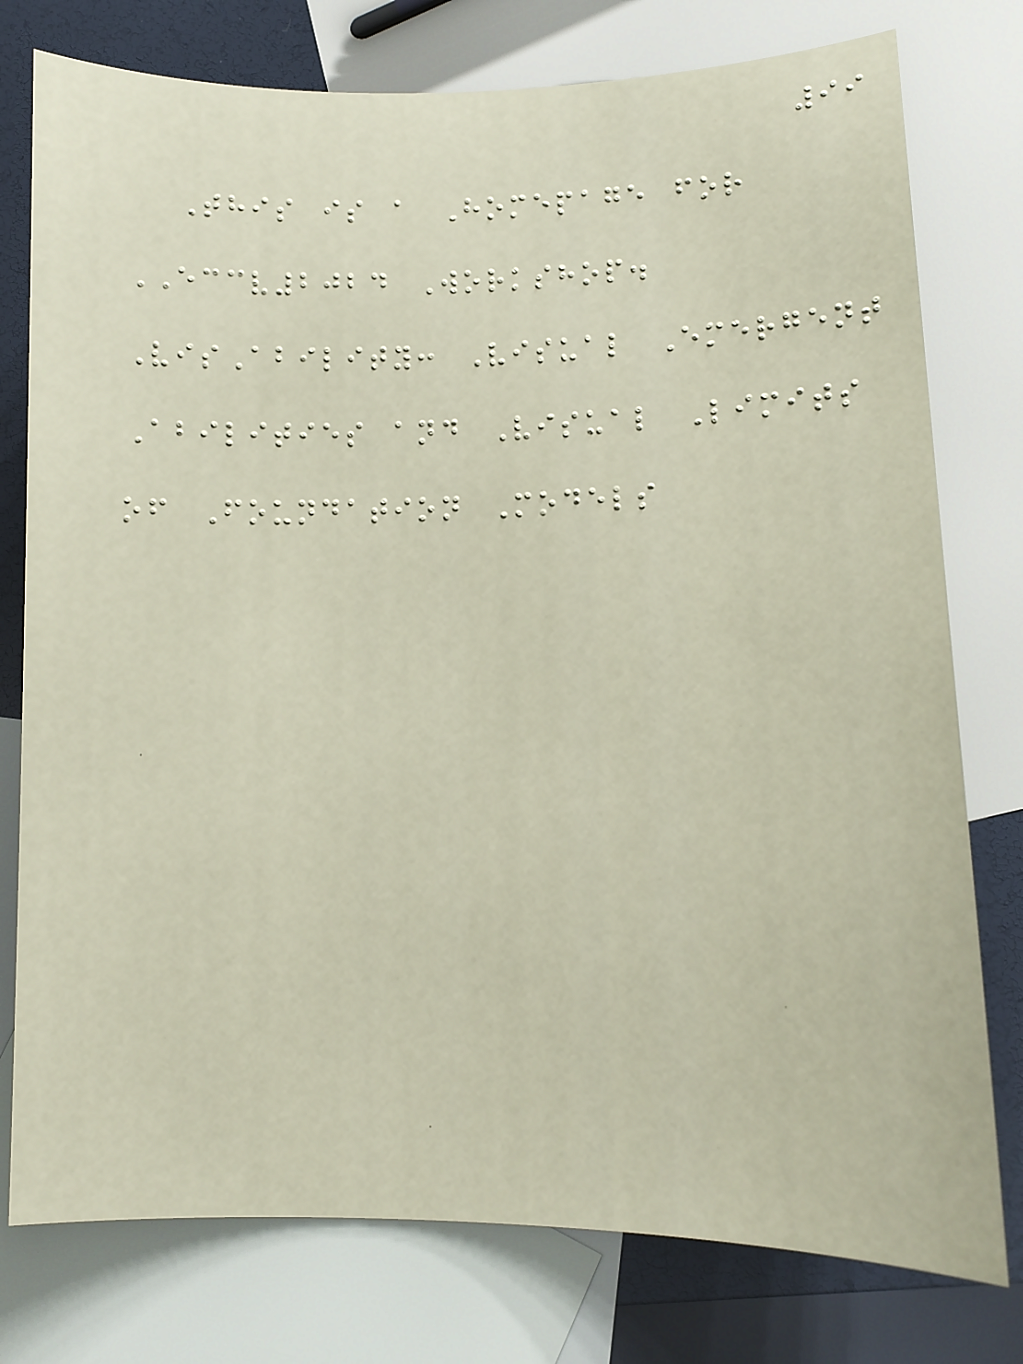99
This is a Homepage for
ECCV2024 Workshop.
VisAbility: Visual Emergent
Abilities and Visual Limits
of Foundation Models
